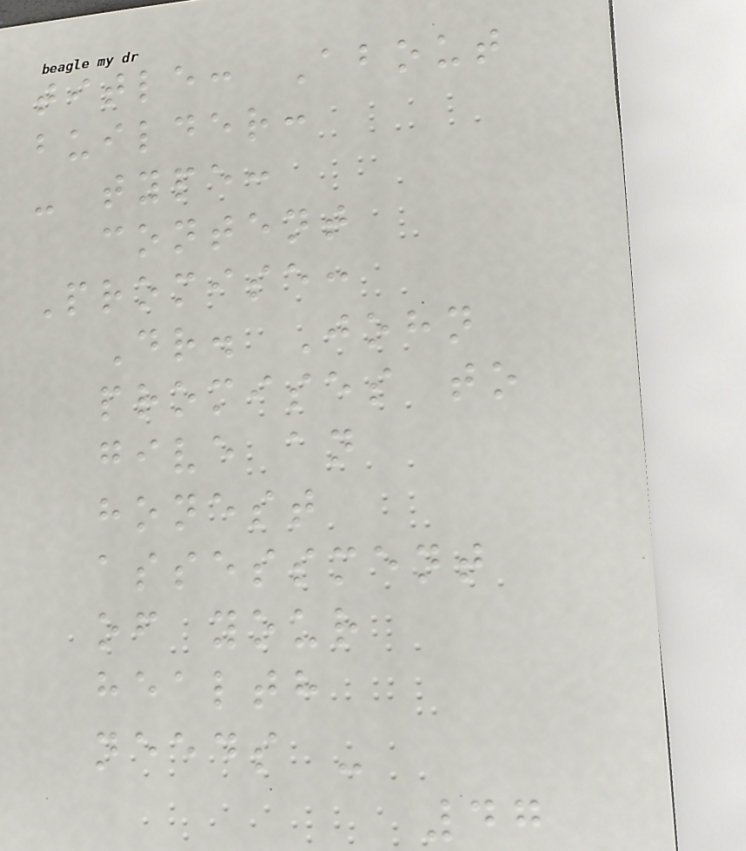title: About
builder:
- type:
content
Promise:
Dr. John
promises to
give an
honest
assessment
of your
health
needs -
47
